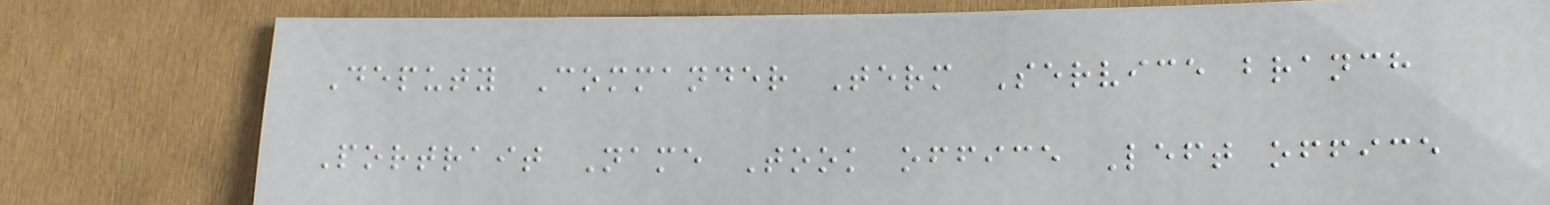Deputy Commander Term Service branch
Portrait Name Took office Left office
